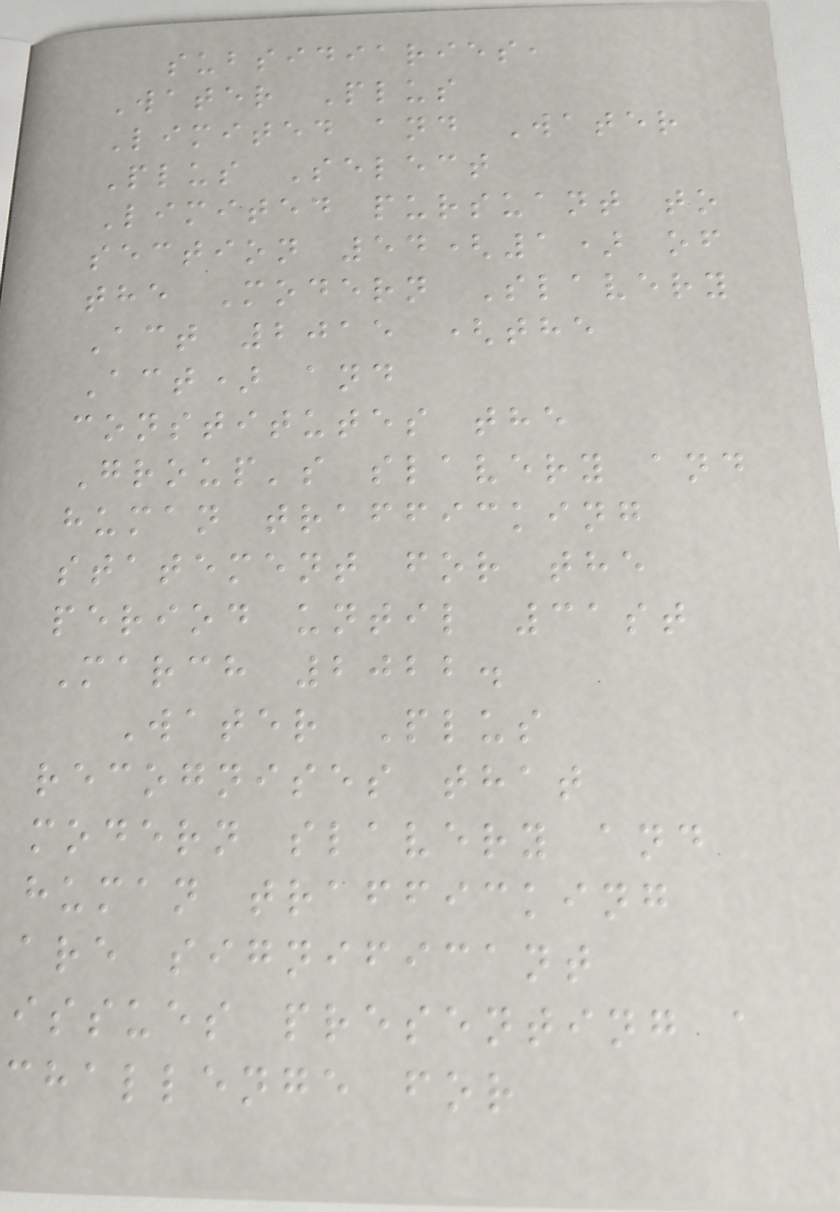subsidiaries,
Water Plus
Limited and Water
Plus Select
Limited pursuant to
section 54(1) of
the Modern Slavery
Act 2015 (the
Act) and
constitutes the
Group's slavery and
human trafficking
statement for the
period until 31st
March 2022.
Water Plus
recognises that
modern slavery and
human trafficking
are significant
issues presenting a
challenge for
